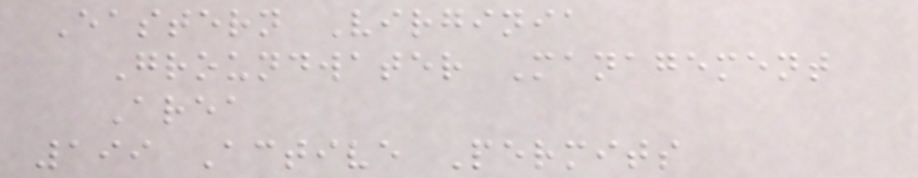Eastern Virginia
Groundwater Management
Area
199 Active Permits
